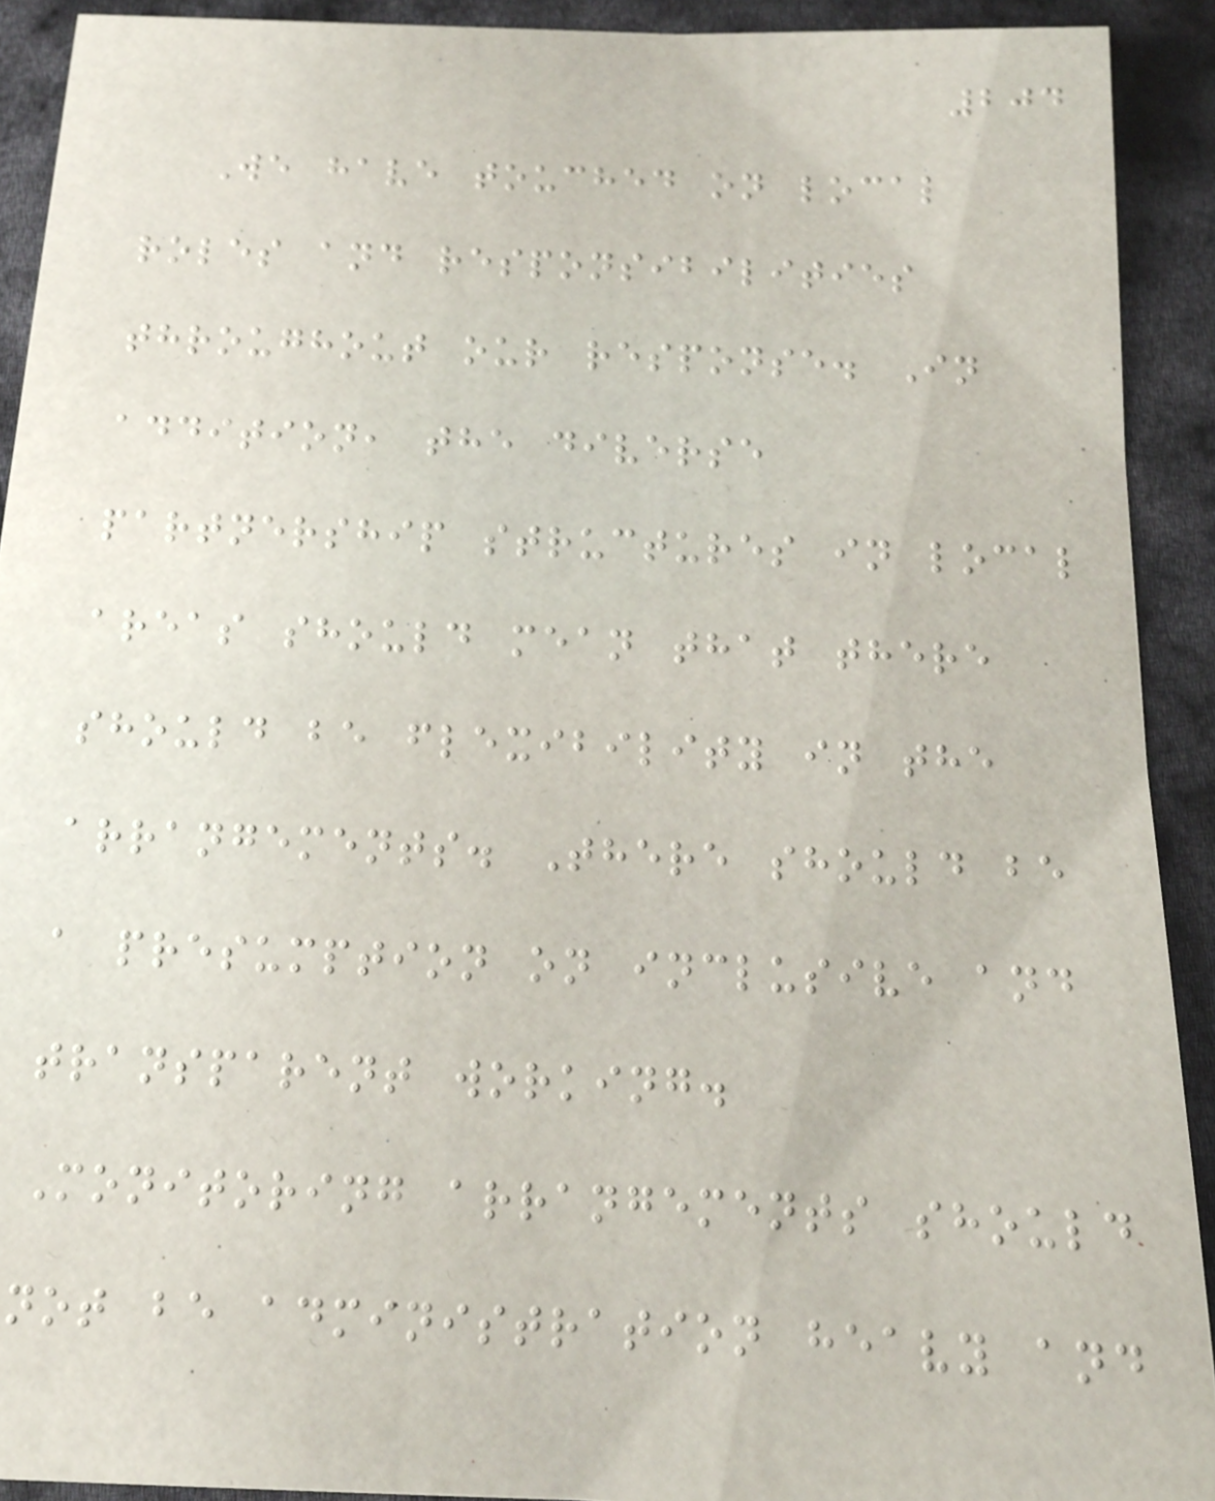204
We have touched on local
roles and responsibilities
throughout our response. In
addition, the diverse
partnership structures in local
areas should mean that there
should be flexibility in the
arrangements. There should be
a presumption on inclusive and
transparent working.
Monitoring arrangements should
not be administration heavy and
